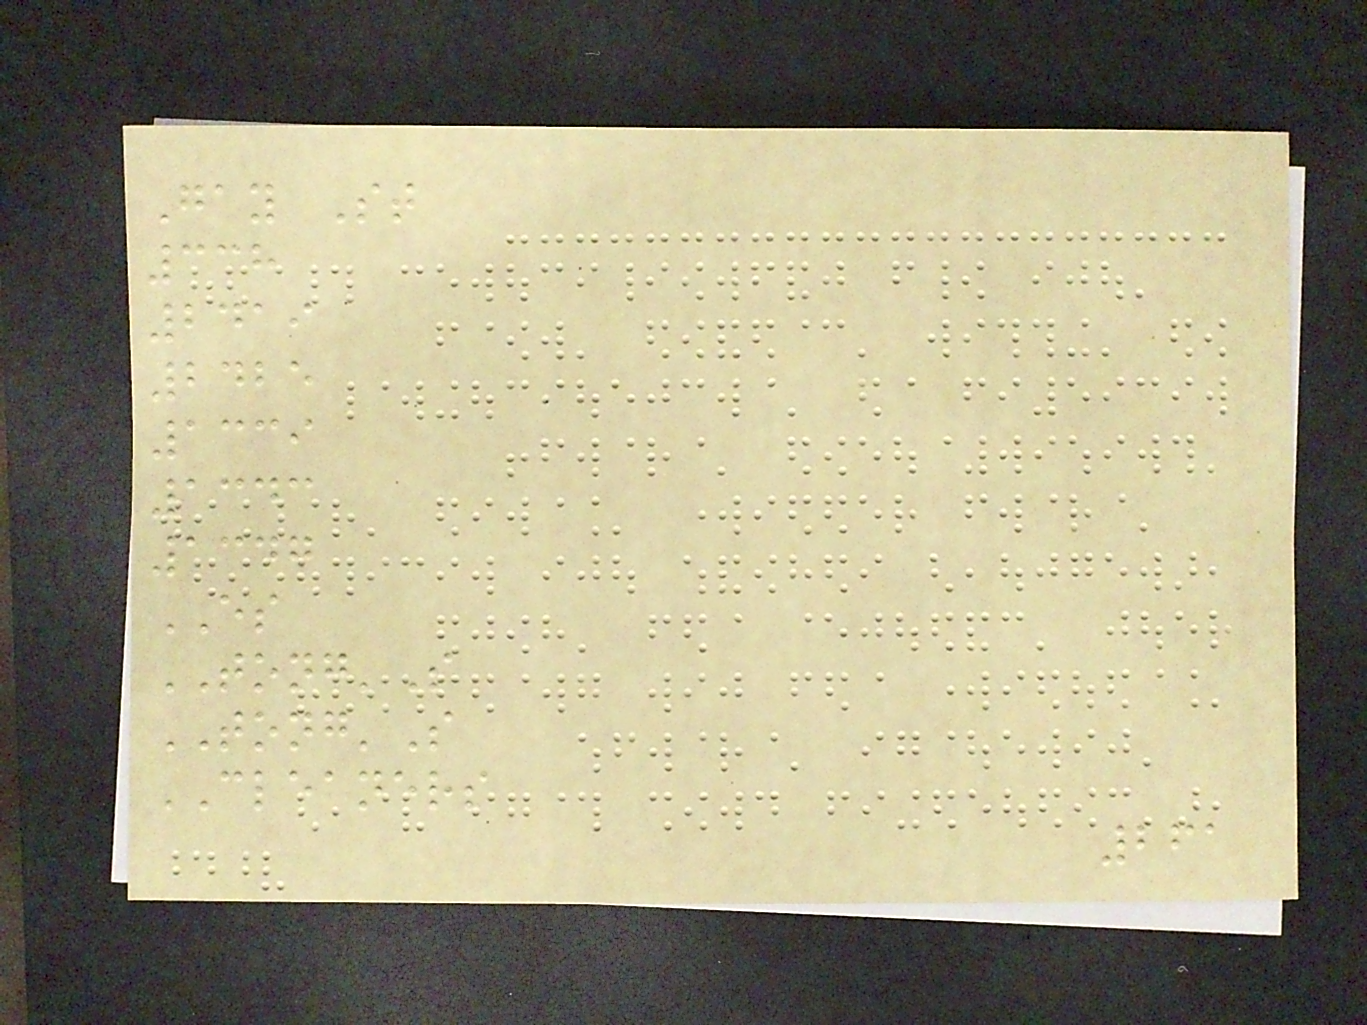Gay St
338
2419
2425
1339
1343
1347
ES
TONG'S
TONG'S
CLEANERS
261
